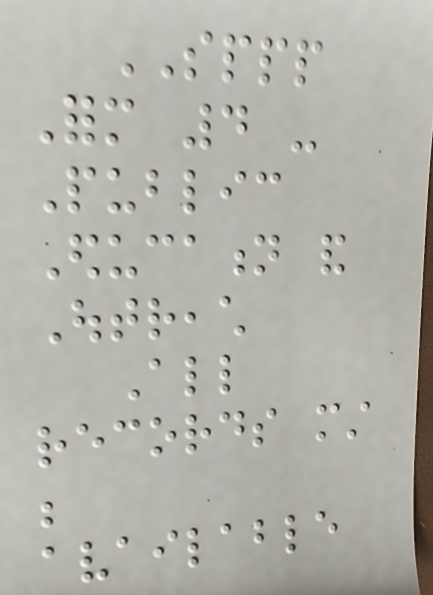SPPP
Form 4 -
Public
Education and
Outreach
All
records must
be
available
